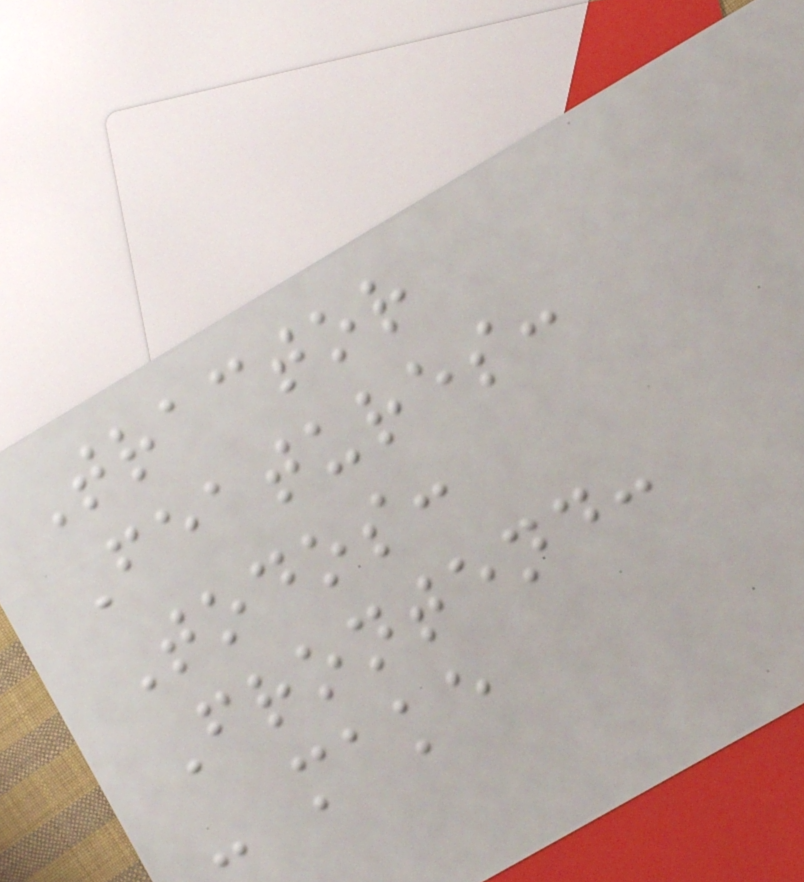Tractor
Features:
Todos:
Frontend:
- make
